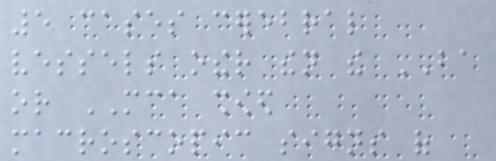5 cases cerebral
vessels other then the BA
or MCA showed
macroscopic signs of
